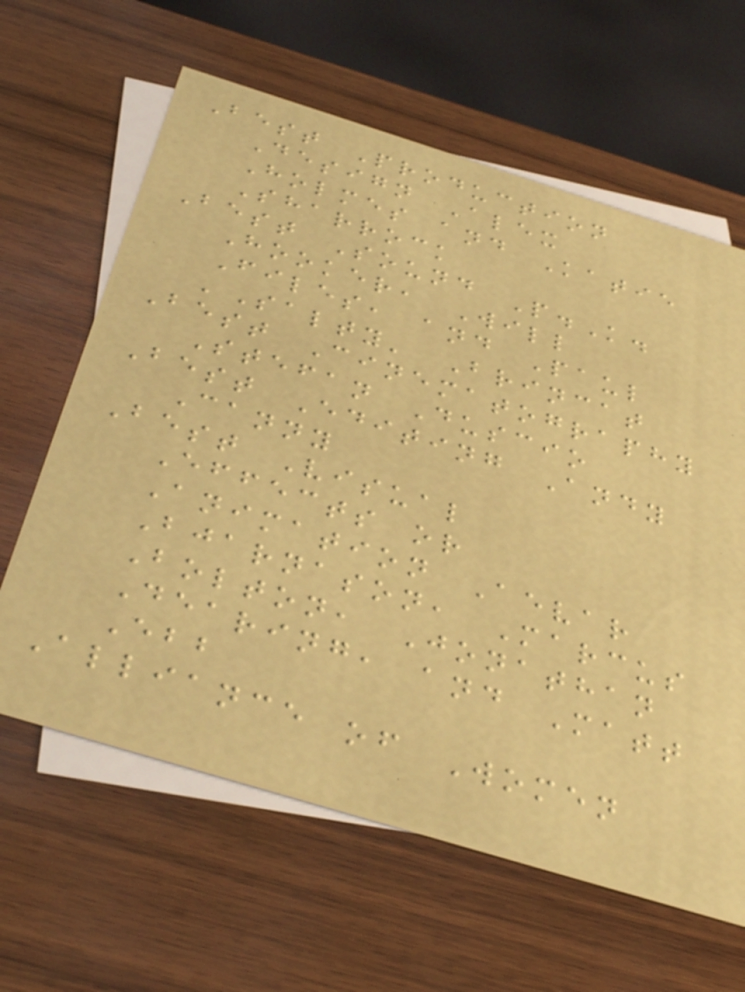Best Production
Design Alex
Holmes and Katie
Sharrock
Best Sound P.K.
Hooker, Will
Files, and Paul
'Salty' Brincat
Best Cinematography
Stefan Duscio
Best Editing Andy
Canny
Best Visual
Effects or
Animation Aevar
Bjarnason, Marcus
Bolton, Jonathan
Dearing, and Matt
Ebb
Alliance of Women
